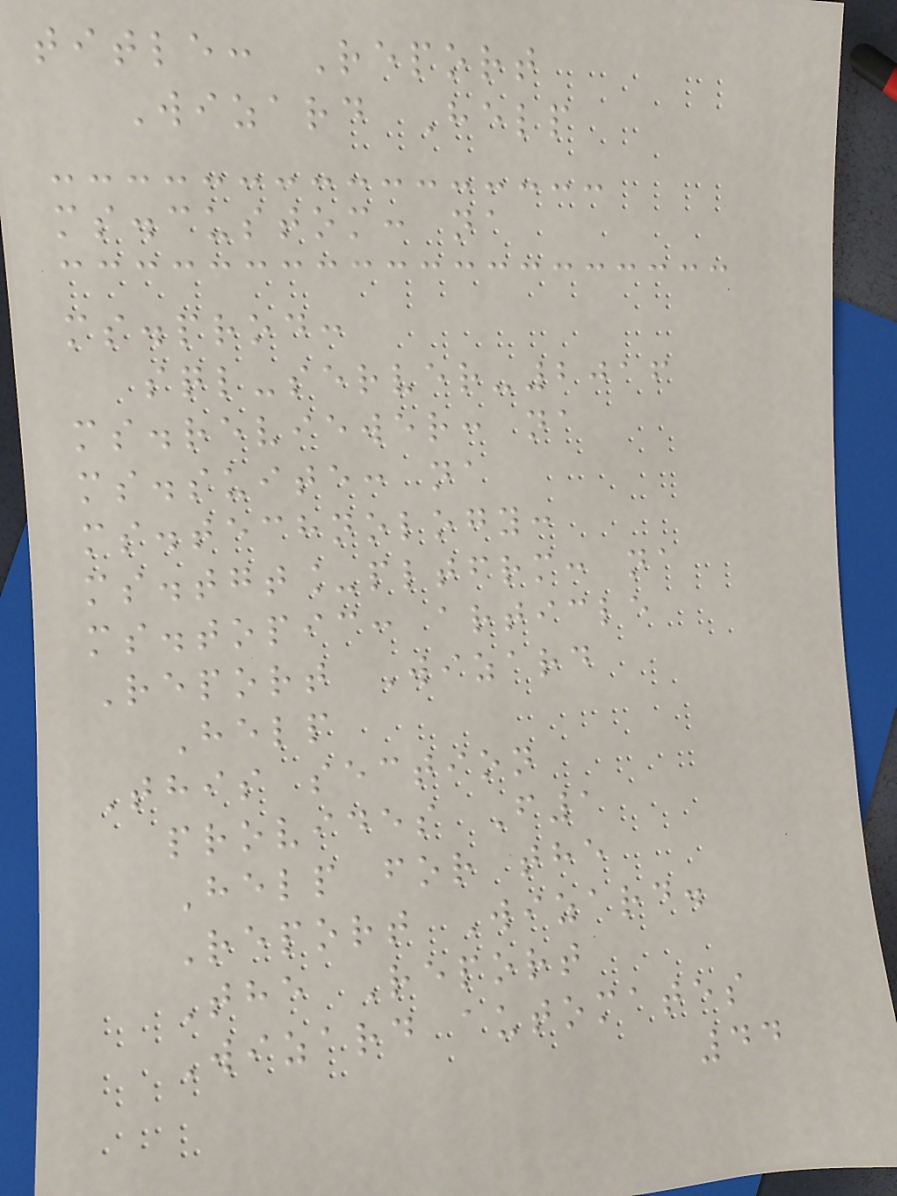title: Report
Wizard Help
ms.custom: na
ms.prod:
sql-server-2016
ms.reviewer: na
ms.suite: na
ms.technology:
ms.tgt_pltfrm: na
ms.topic: article
Report Wizard
Help
This section
provides F1
Help for the
Report Wizard.
The Report
Wizard automates
44
